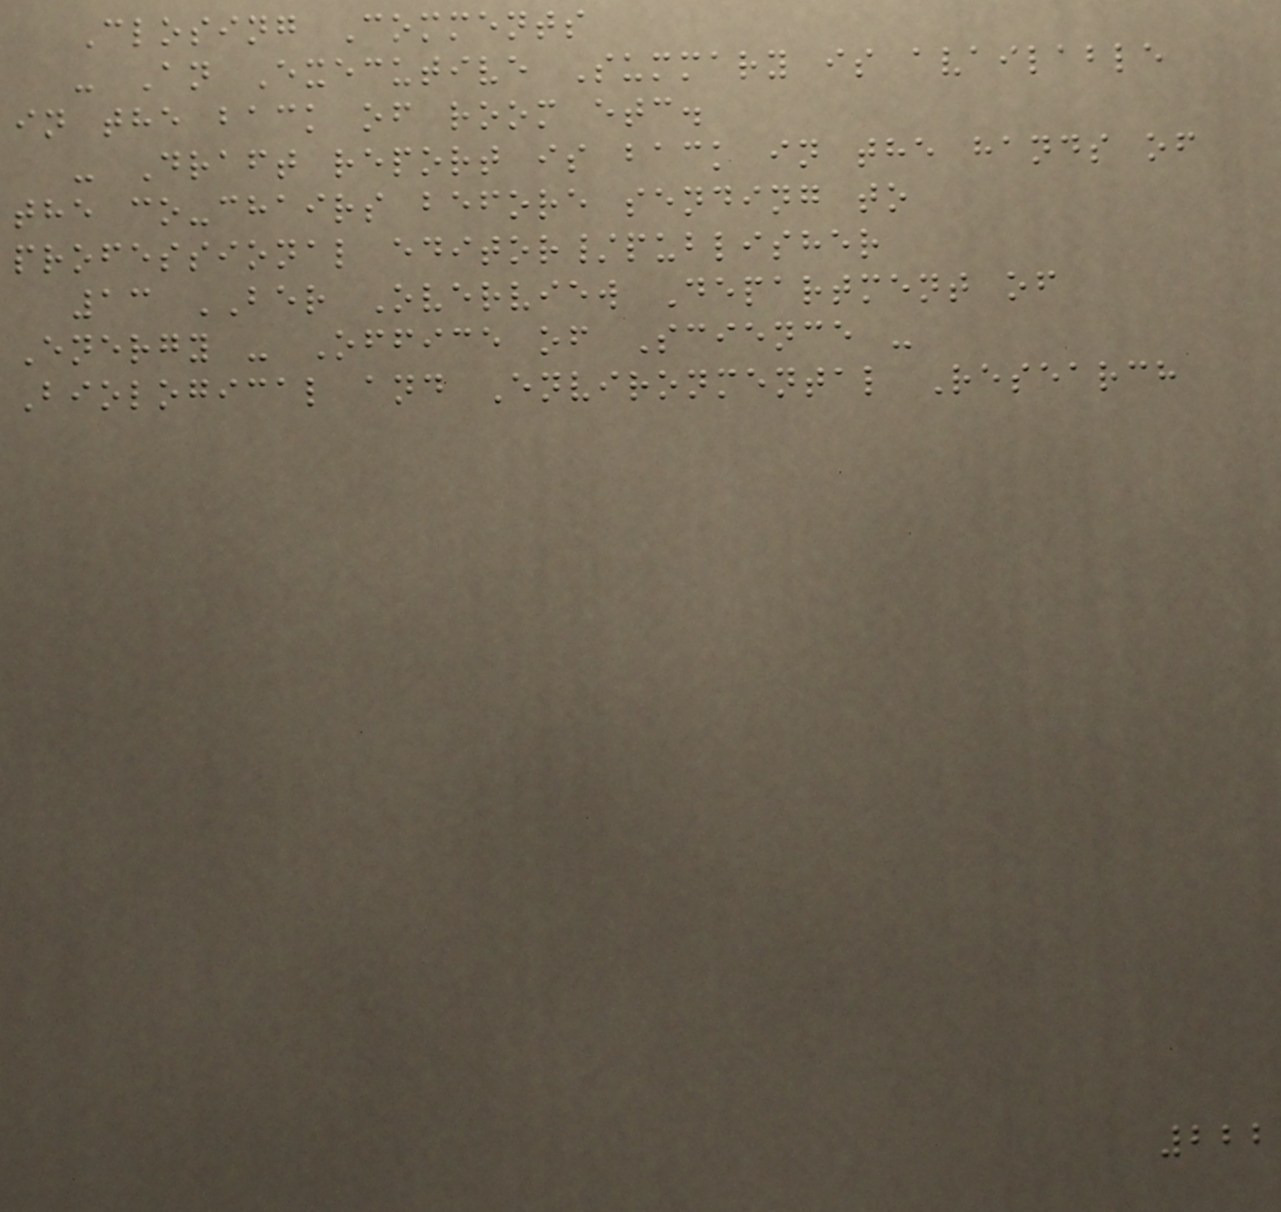Closing Comments
- An Executive Summary is available
in the back of room etc.
- Draft report is back in the hands of
the co-chairs before sending to
professional editor/publisher
13 BER Overview Department of
Energy - Office of Science -
Biological and Environmental Research
222
